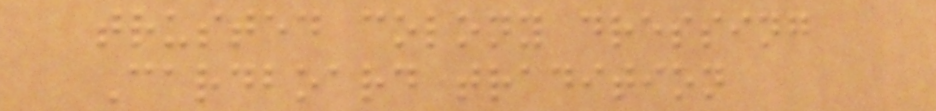trusted colony dressing
Cardboard tradition
